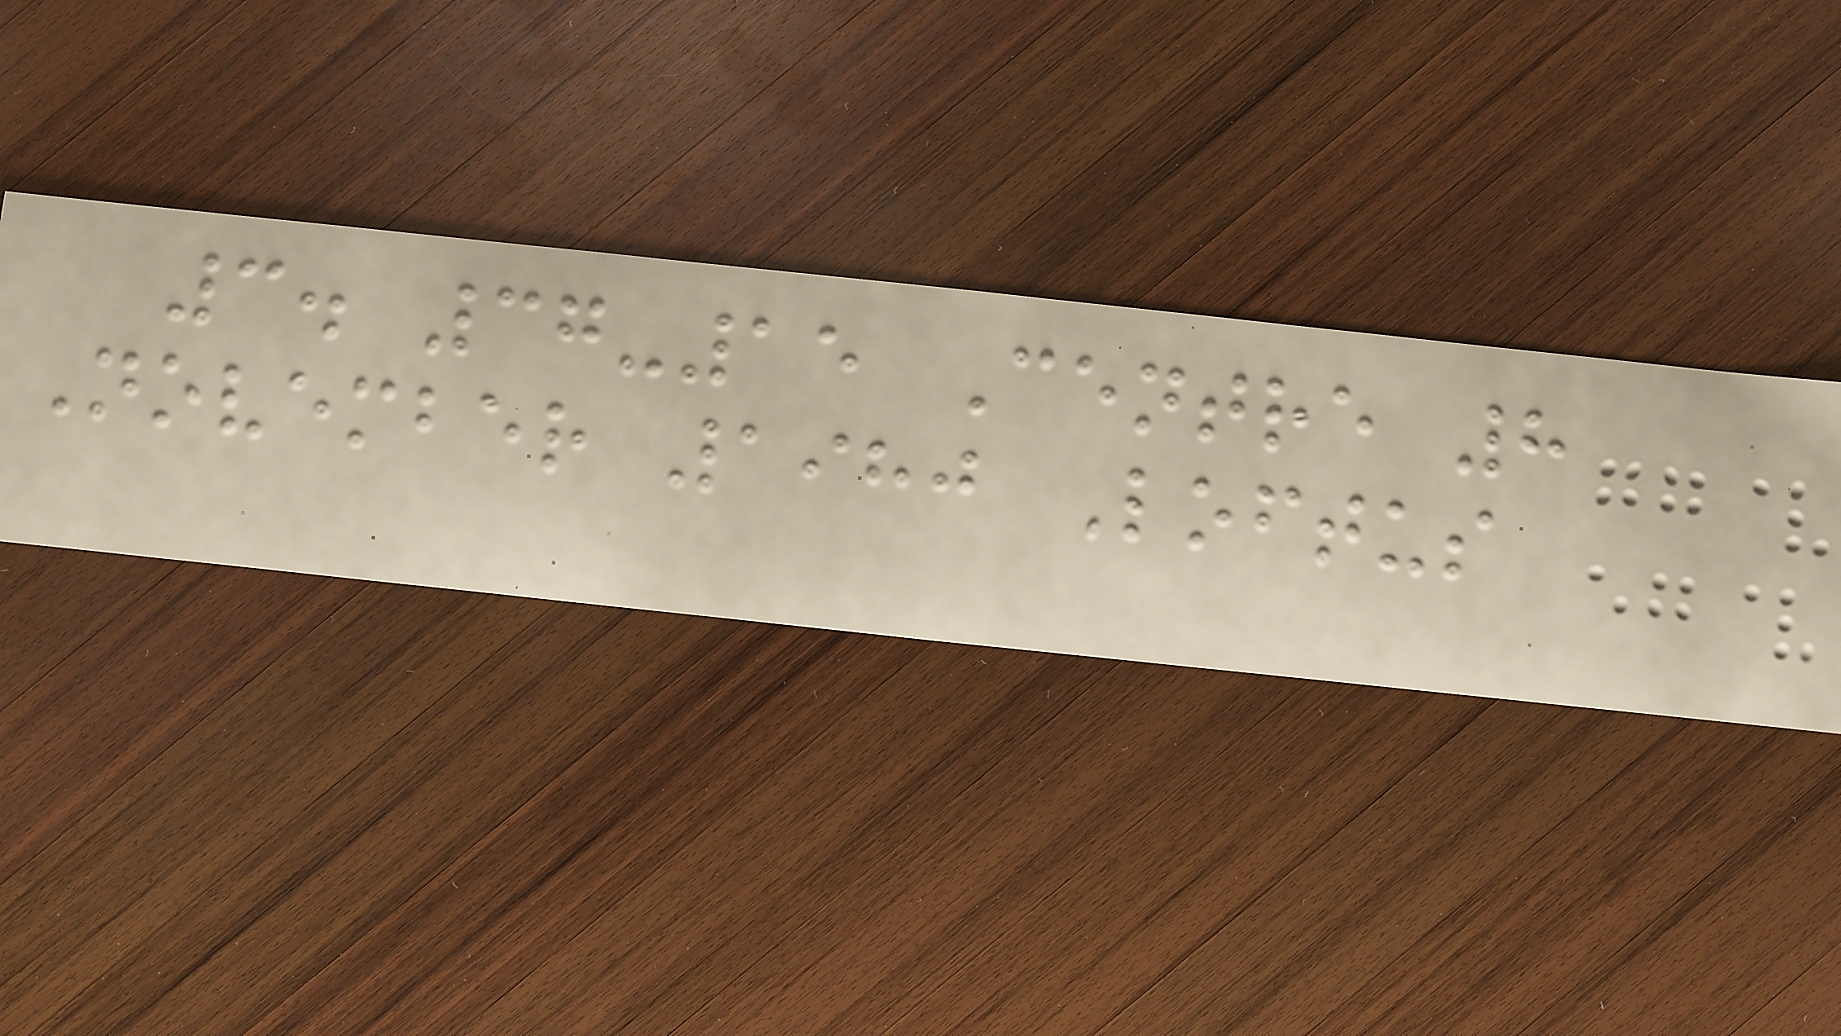3. 37-15 Centre 8
November 1980 Loftus
